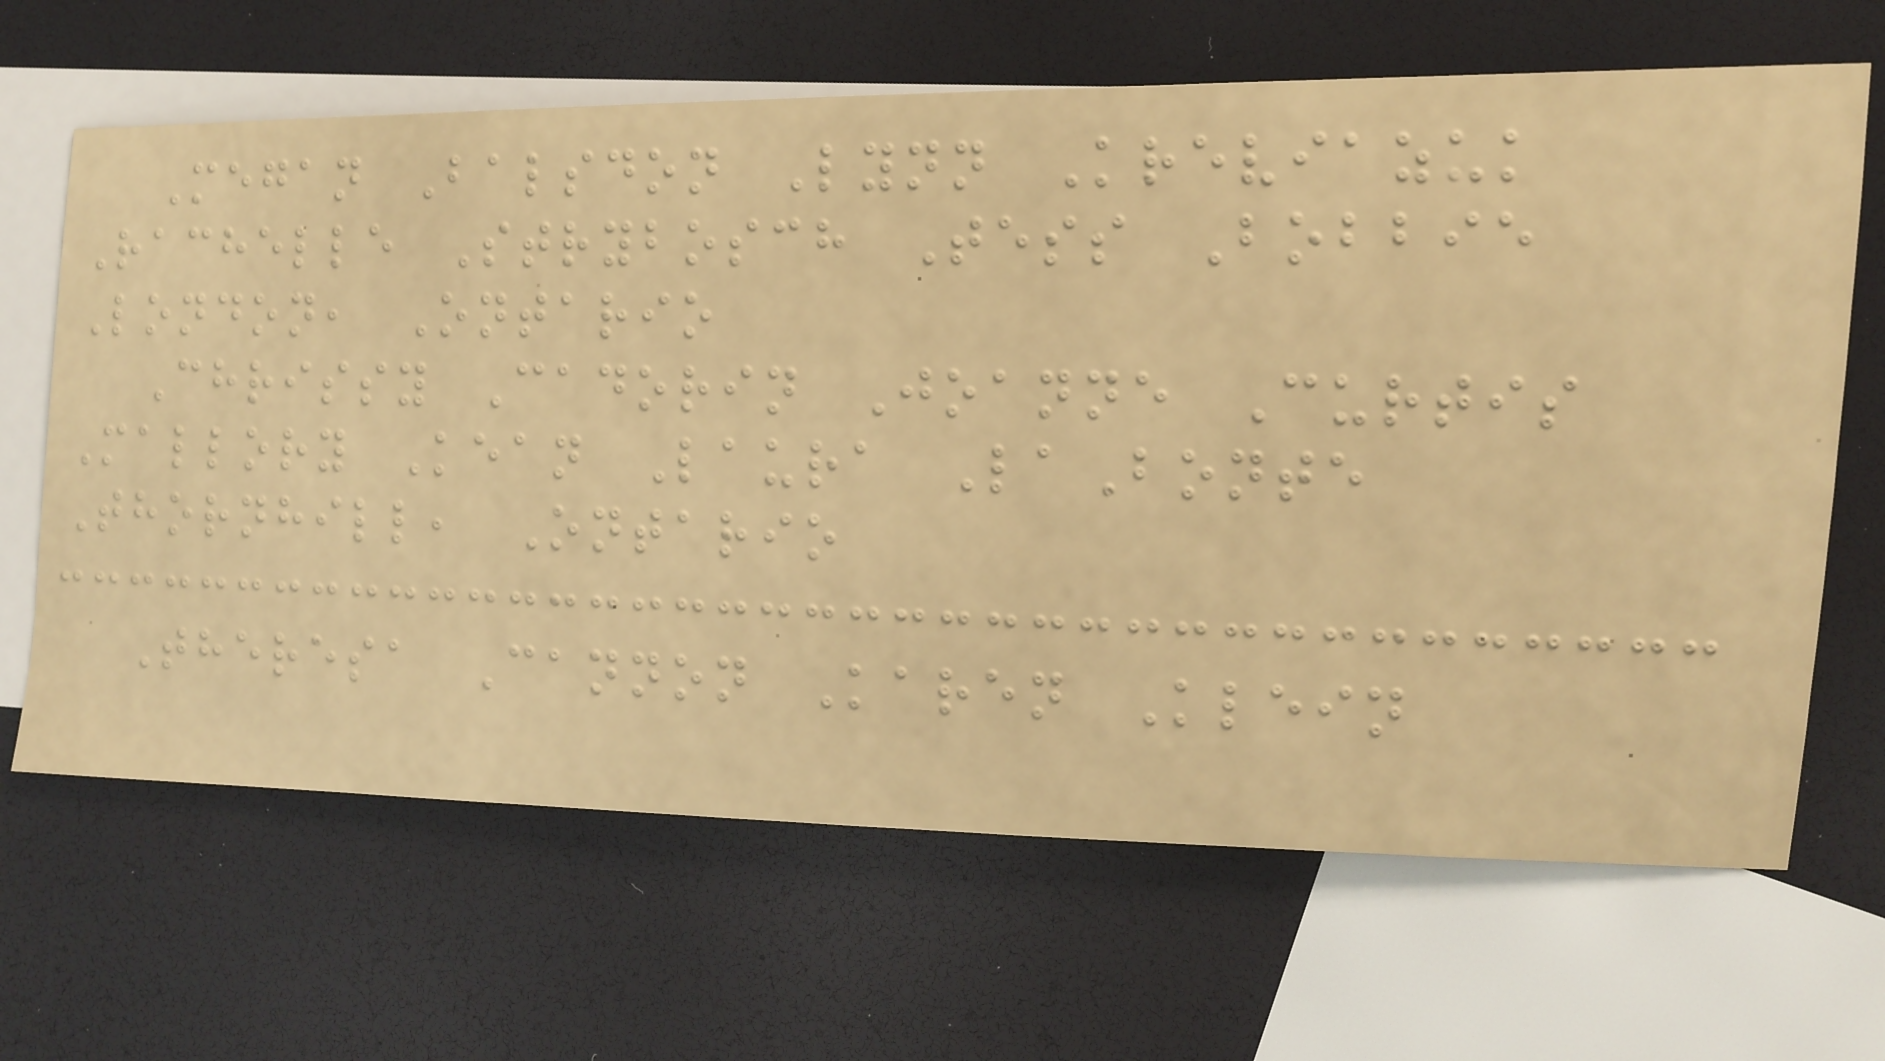Megan Balsdon Lynn Kreviazuk
Rachelle Strybosch Tess Bobbie
London, Ontario
Chrissy Cadorin Joanne Curtis
Mallory Kean Laura LaBonte
Thornhill, Ontario
Theresa Cannon Karen Klein
